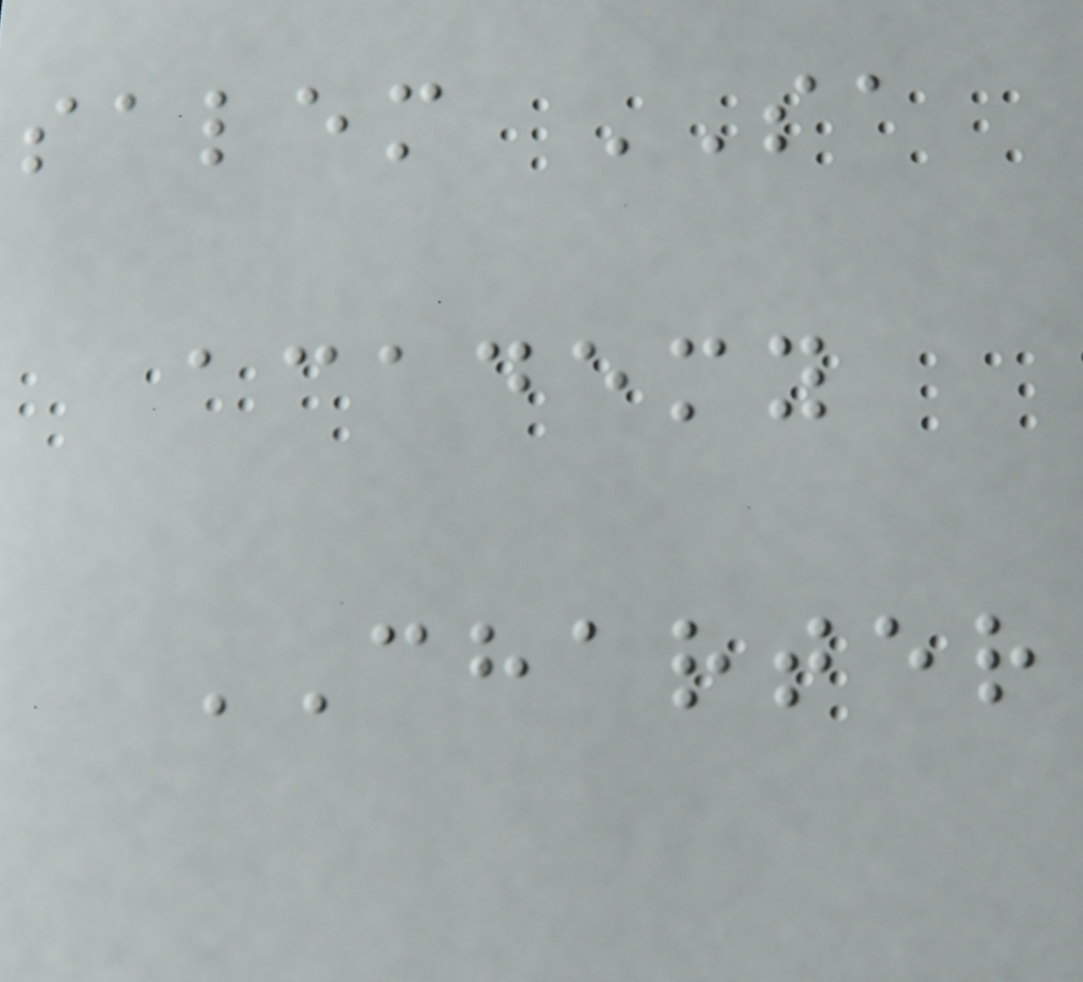salem SA
academy
CHARTER
